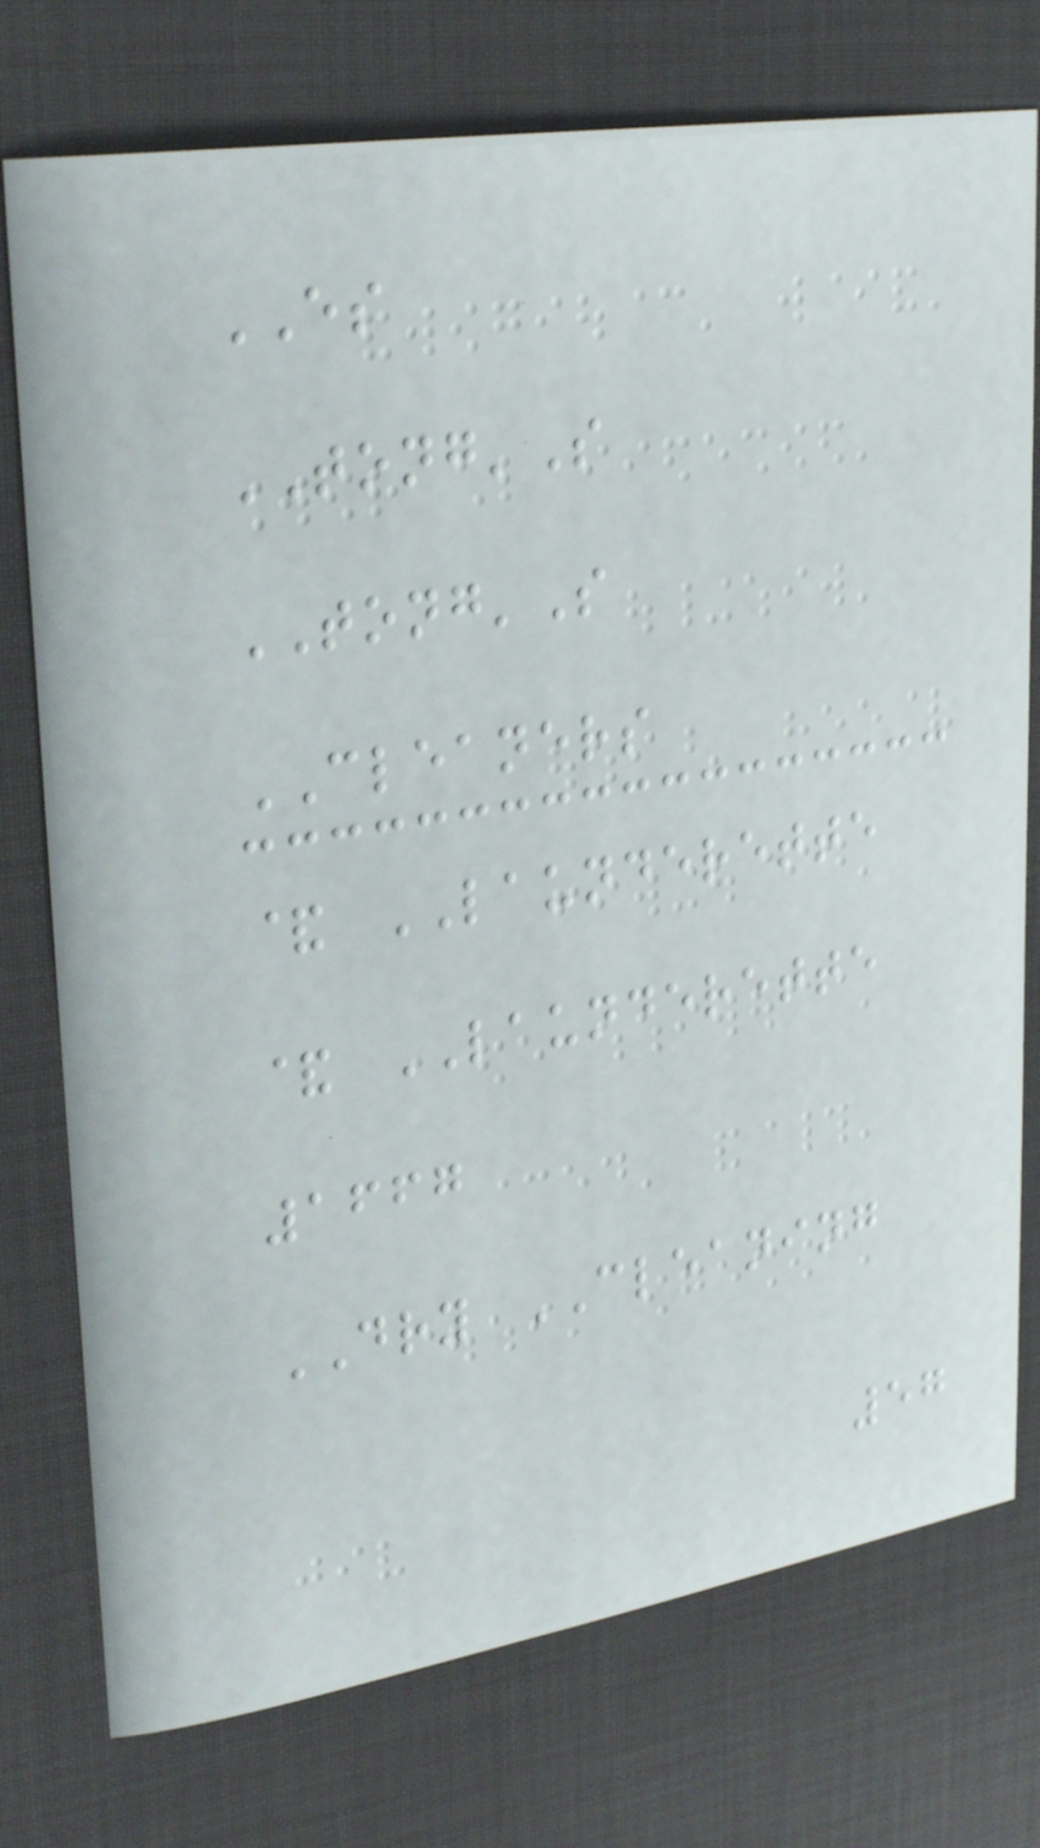ES
TONG'S
TONG'S
CLEANERS
& LAUNDERETTE
& LAUNDERETTE
1667
DRY CLEANING
57
